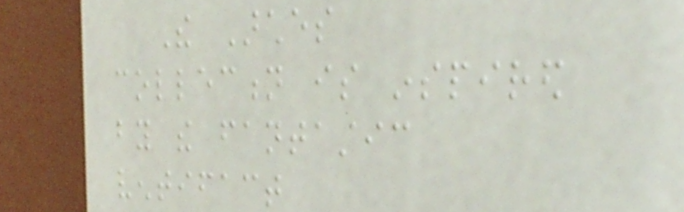The Arches
collection is inspired
by the fantastic
ventifact
